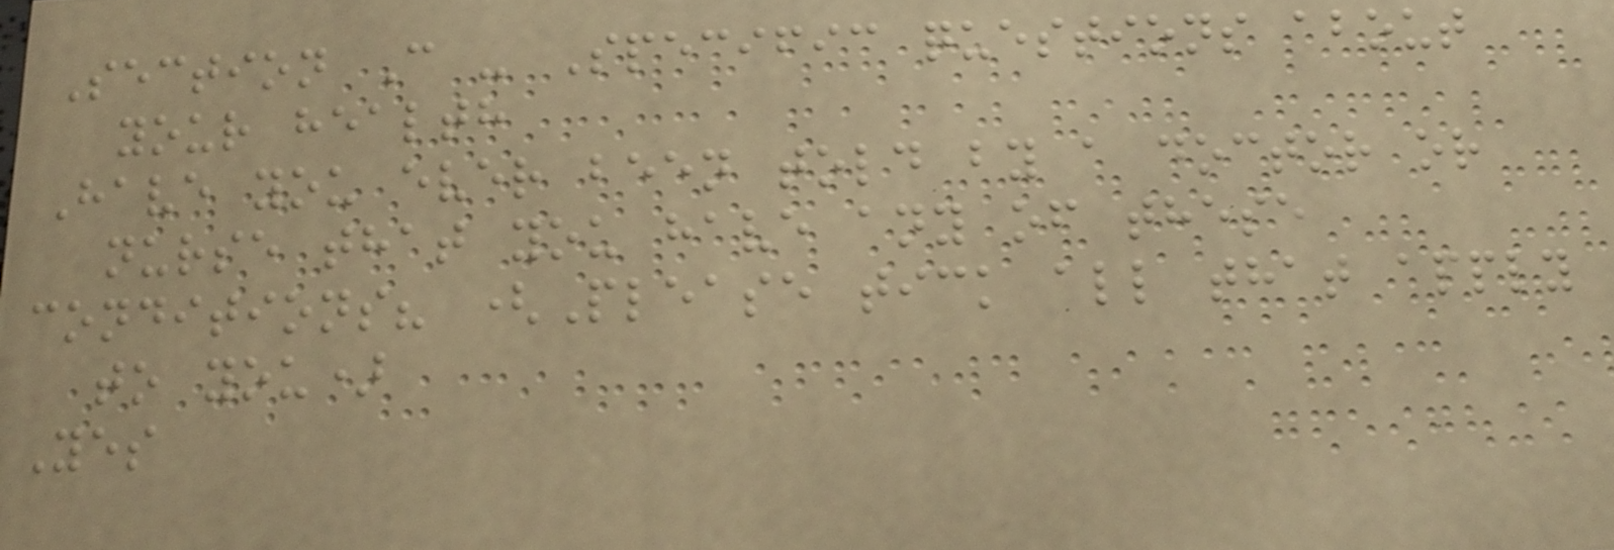Section C - Specific questions about
your health
Have you ever been told by a doctor or
nurse that you have any of these
conditions? (Please tick all that apply
to you)
Yes
